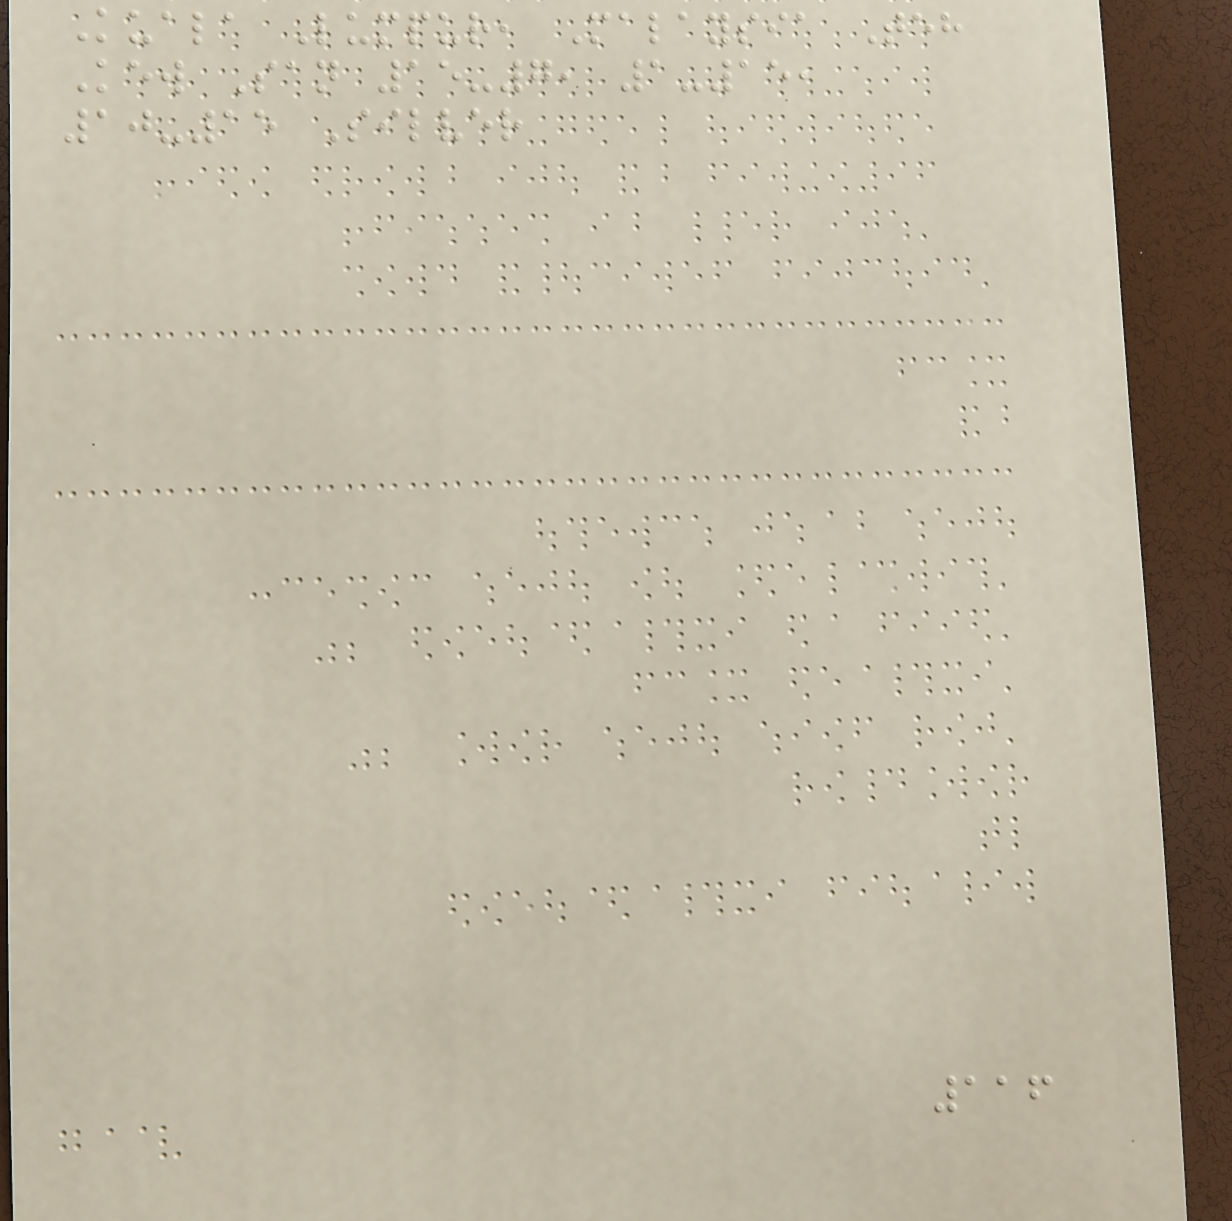Kuala Lumpur, Malaysia Teh
Kew San 15-7, 1-15,
10-15 Silver
116
